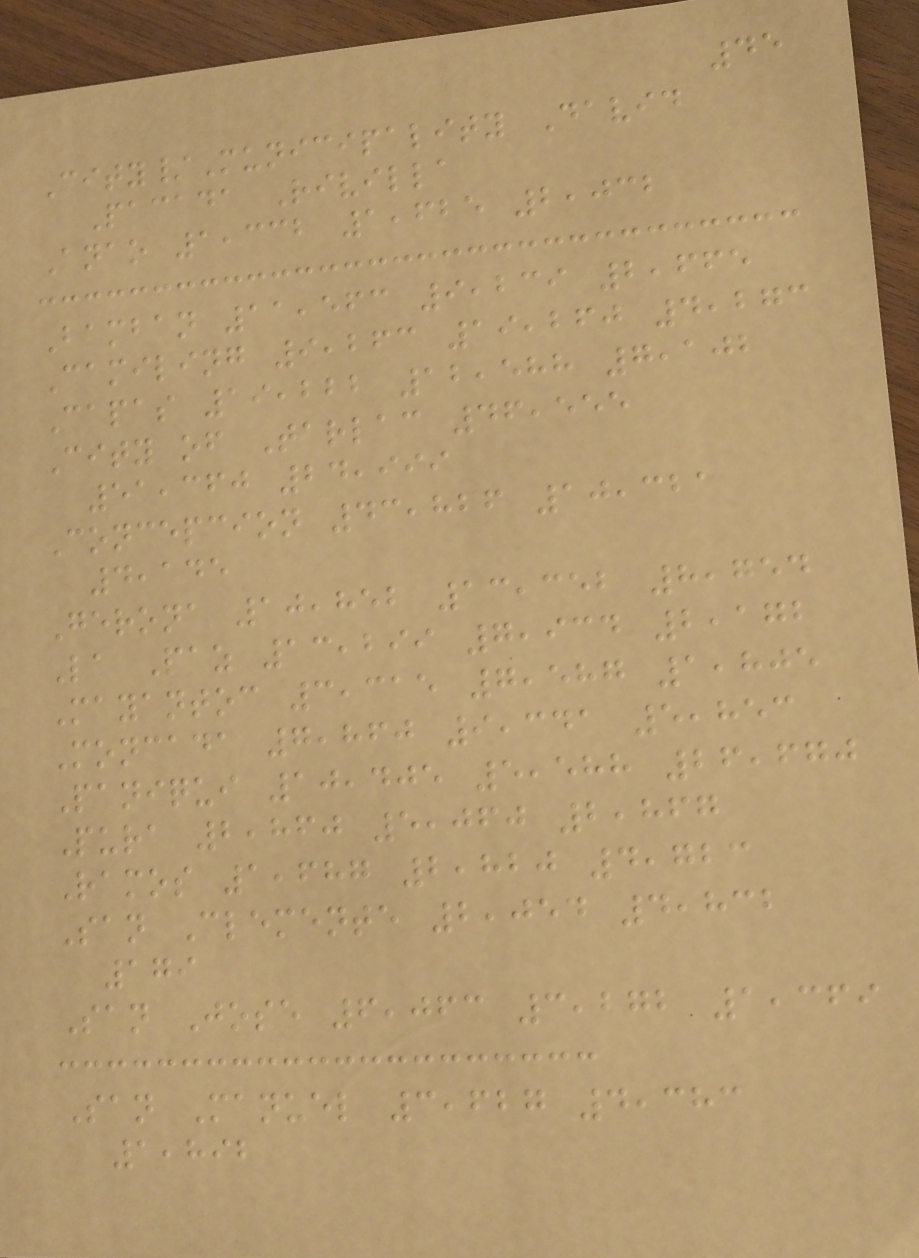45
City/Municipality David
Pacada Rivilla
Anao 1,332 1,625 2,032
Bamban 11,563 9,239 2,665
Camiling 9,263 19,260 4,273
Capas 19,222 12,588 7,102
City of Tarlac 46,555
51,360 24,999
Concepcion 43,826 10,321
4,145
Gerona 10,852 13,352 8,754
La Paz 13,299 7,934 2,172
Mayantoc 3,315 7,587 1,805
Moncada 7,860 9,341 5,853
Paniqui 10,405 5,588 26,670
Pura 2,860 5,060 2,867
Ramos 1,687 2,820 4,723
San Clemente 2,054 4,832
179
San Jose 6,063 3,272 1,369
San Manuel 3,627 4,383
1,892
